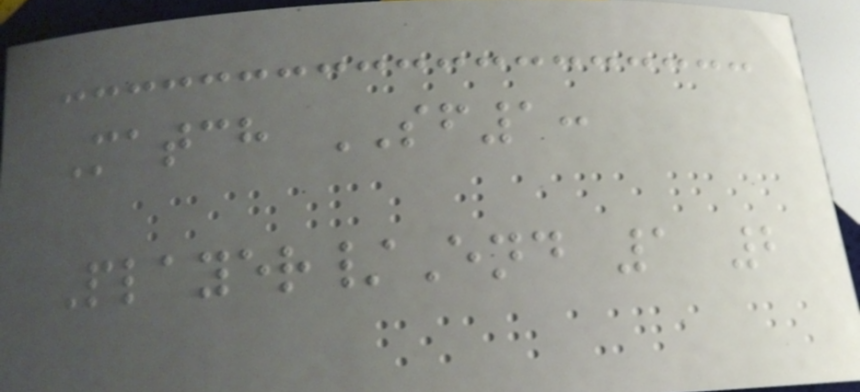Match SF1:
Player/End 1 2
